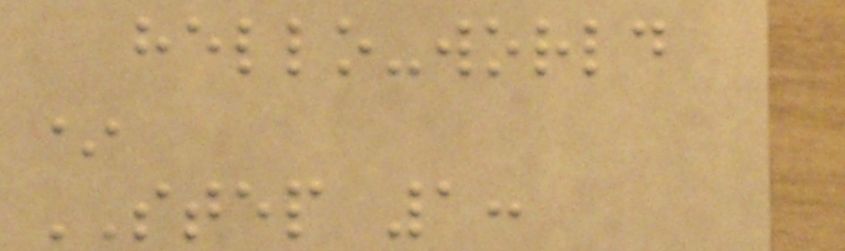hello-world
*
STEP 1:
